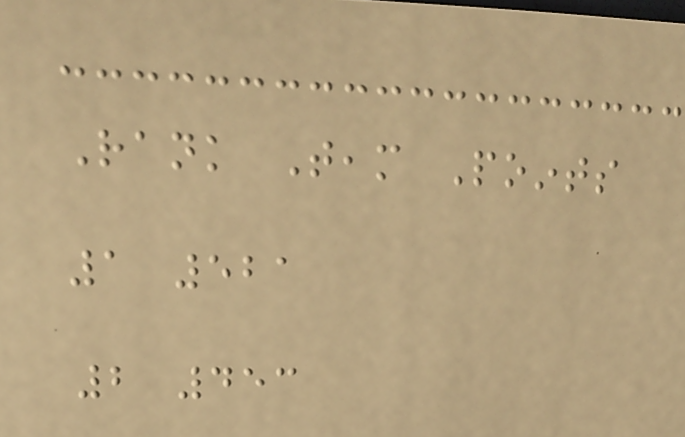Rank Team Points
1 521
2 453
